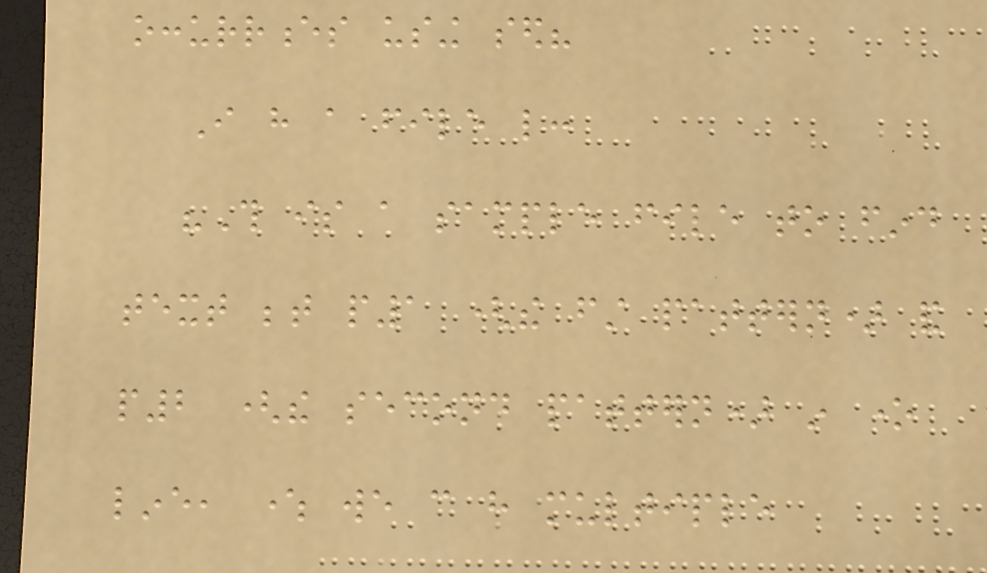occurrences using sed?
I have a file like:
"This is a sample file to find
text between p1 (the first pattern) and
p2 (the second pattern) in one
line, where we can have multiple
